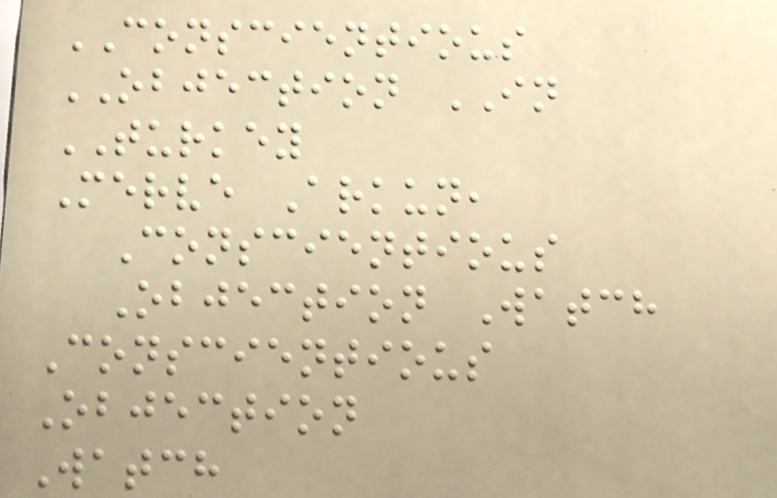CONSCIENTIOUS
OBJECTION IN
TURKEY
Merve Arkun,
Conscientious
Objection Watch
Conscientious
Objection
Watch
